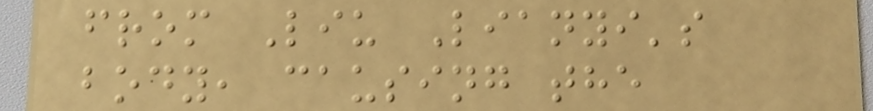from Liu Lianyi's
body, causing the
